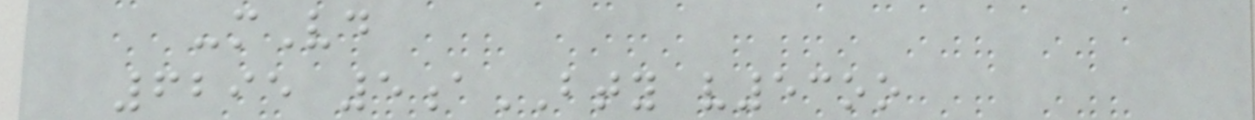-mVd
6295 5aBTY v53oo
